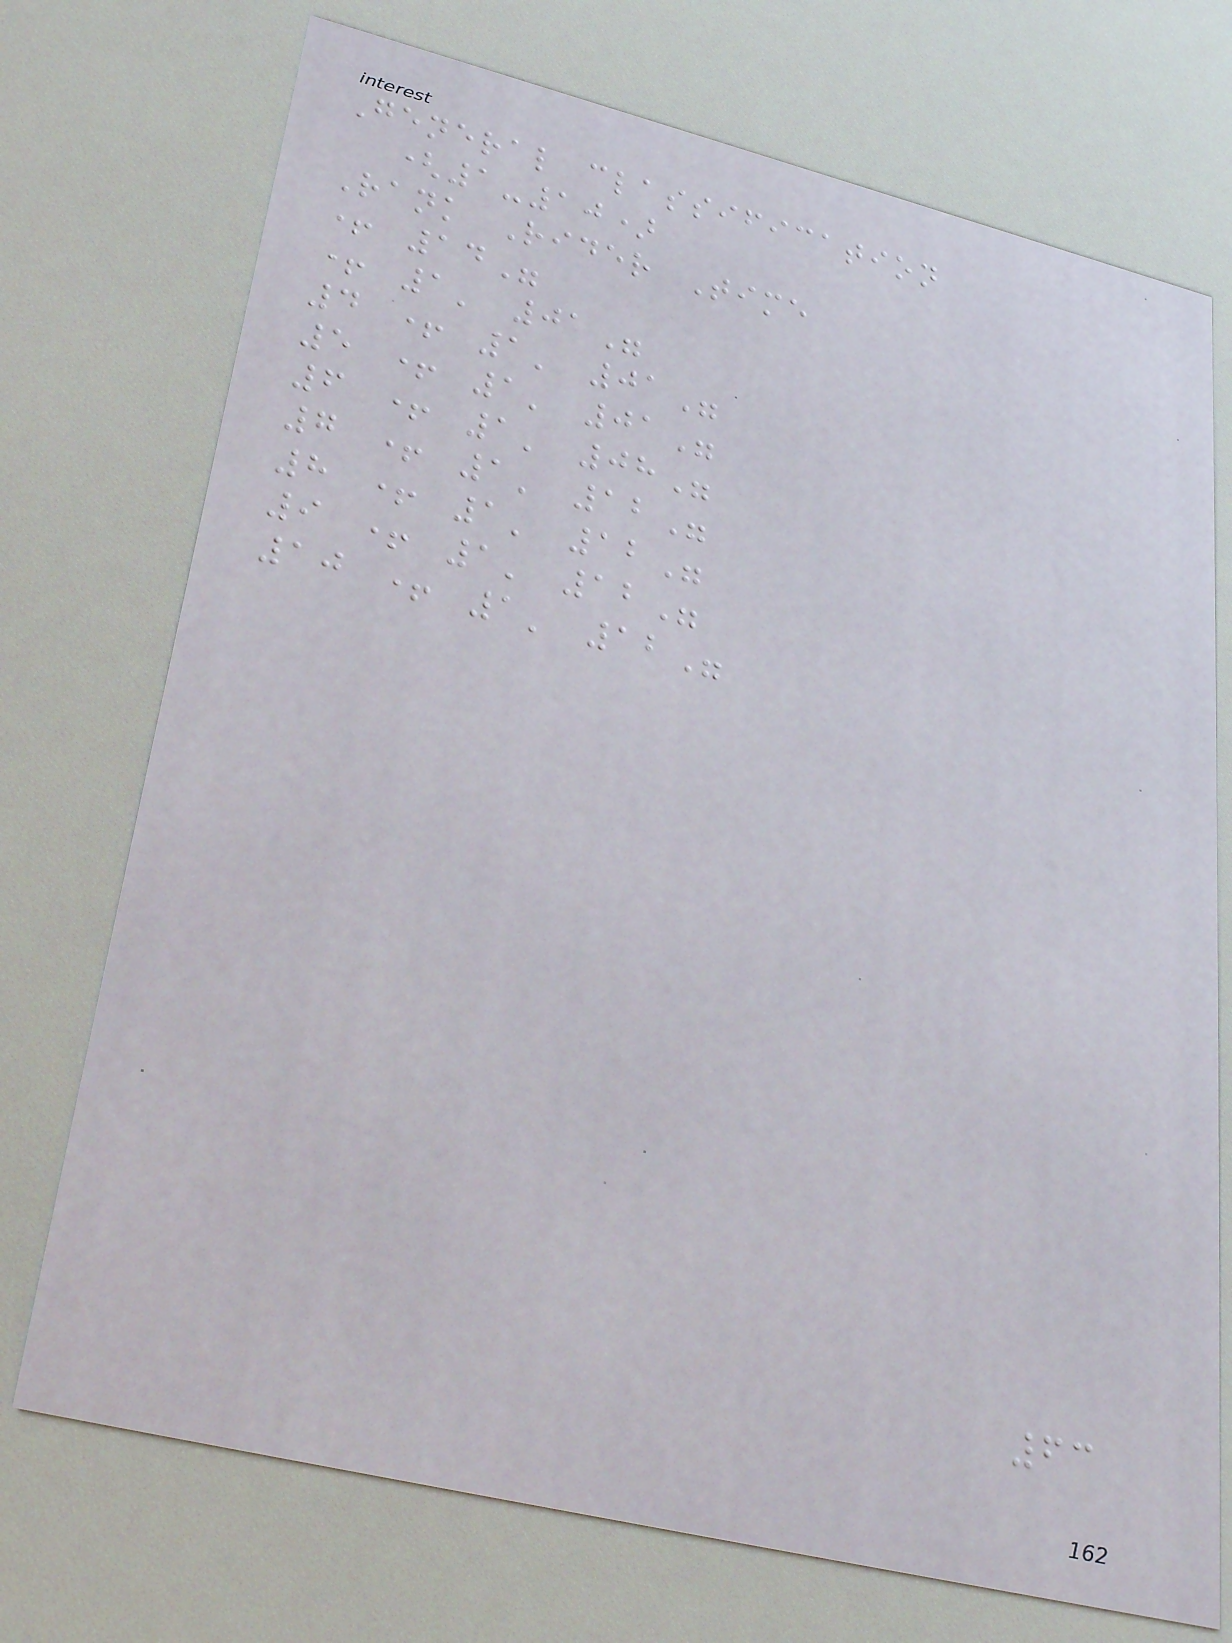General classification
(1-10)
Rank Rider Time
+ 14"
+ 1' 01"
4 + 1' 01"
5 + 1' 01"
6 + 1' 08"
7 + 1' 12"
8 + 1' 12"
9 + 1' 12"
10 + 1' 12"
63
